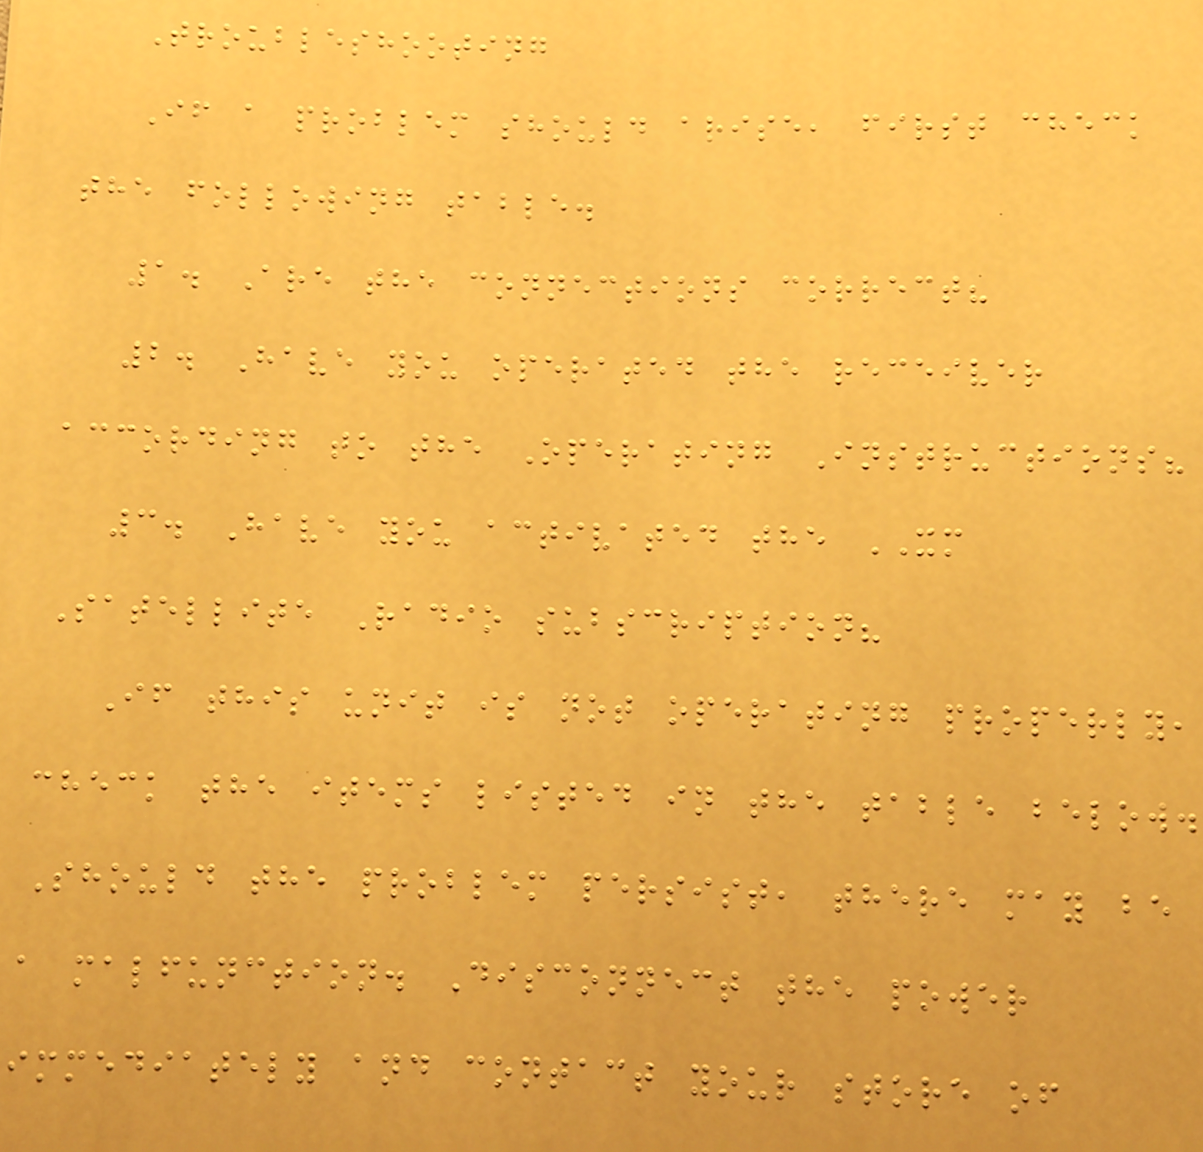Troubleshooting
If a problem should arise, first check
the following table.
1. Are the connections correct?
2. Have you operated the receiver
according to the Operating Instructions?
3. Have you activated the XM
Satellite Radio subscription?
If this unit is not operating properly,
check the items listed in the table below.
Should the problem persist, there may be
a malfunction. Disconnect the power
immediately and contact your store of
